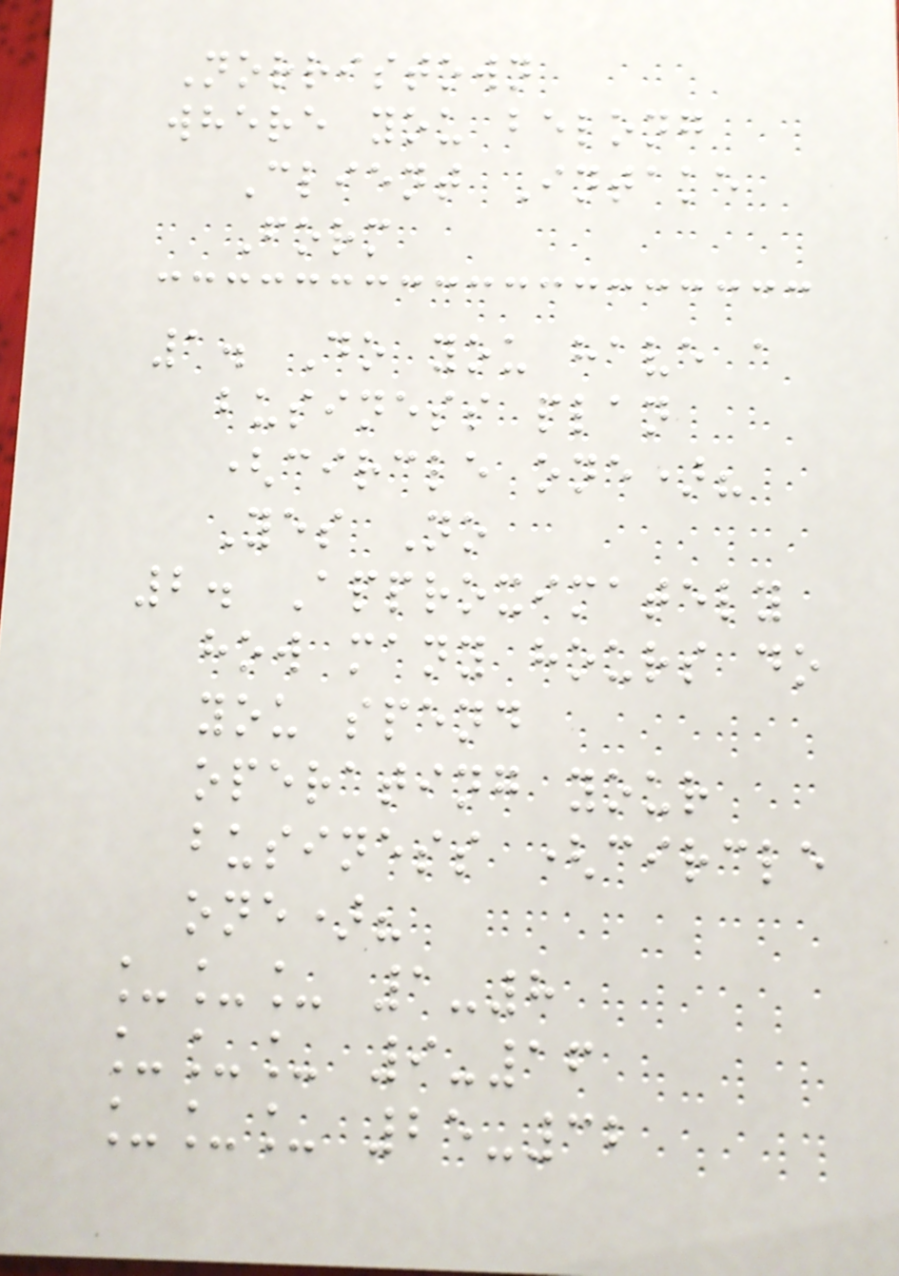Norristown
where you belong
Client Intake
Form
1. Do you have a
business plan
(circle one)?
Yes No
2. Approximately
how many hours do
you spend
operating your
business (circle
one)?
___ 1-8
___ 9-16
___ 25-32
